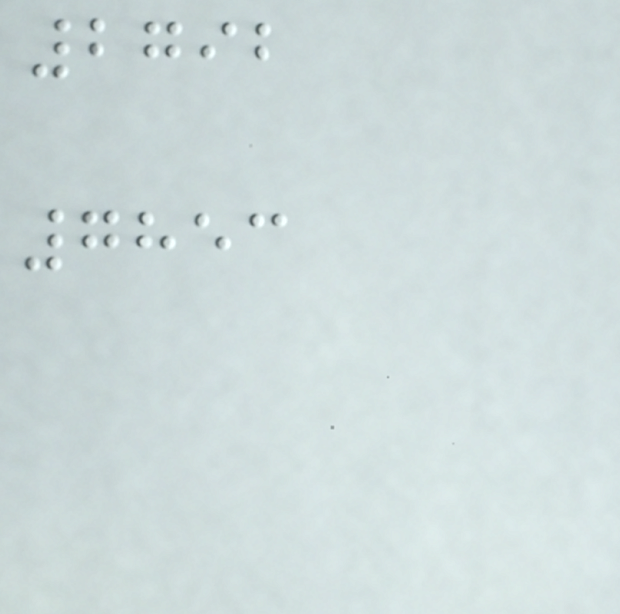2792
7853
